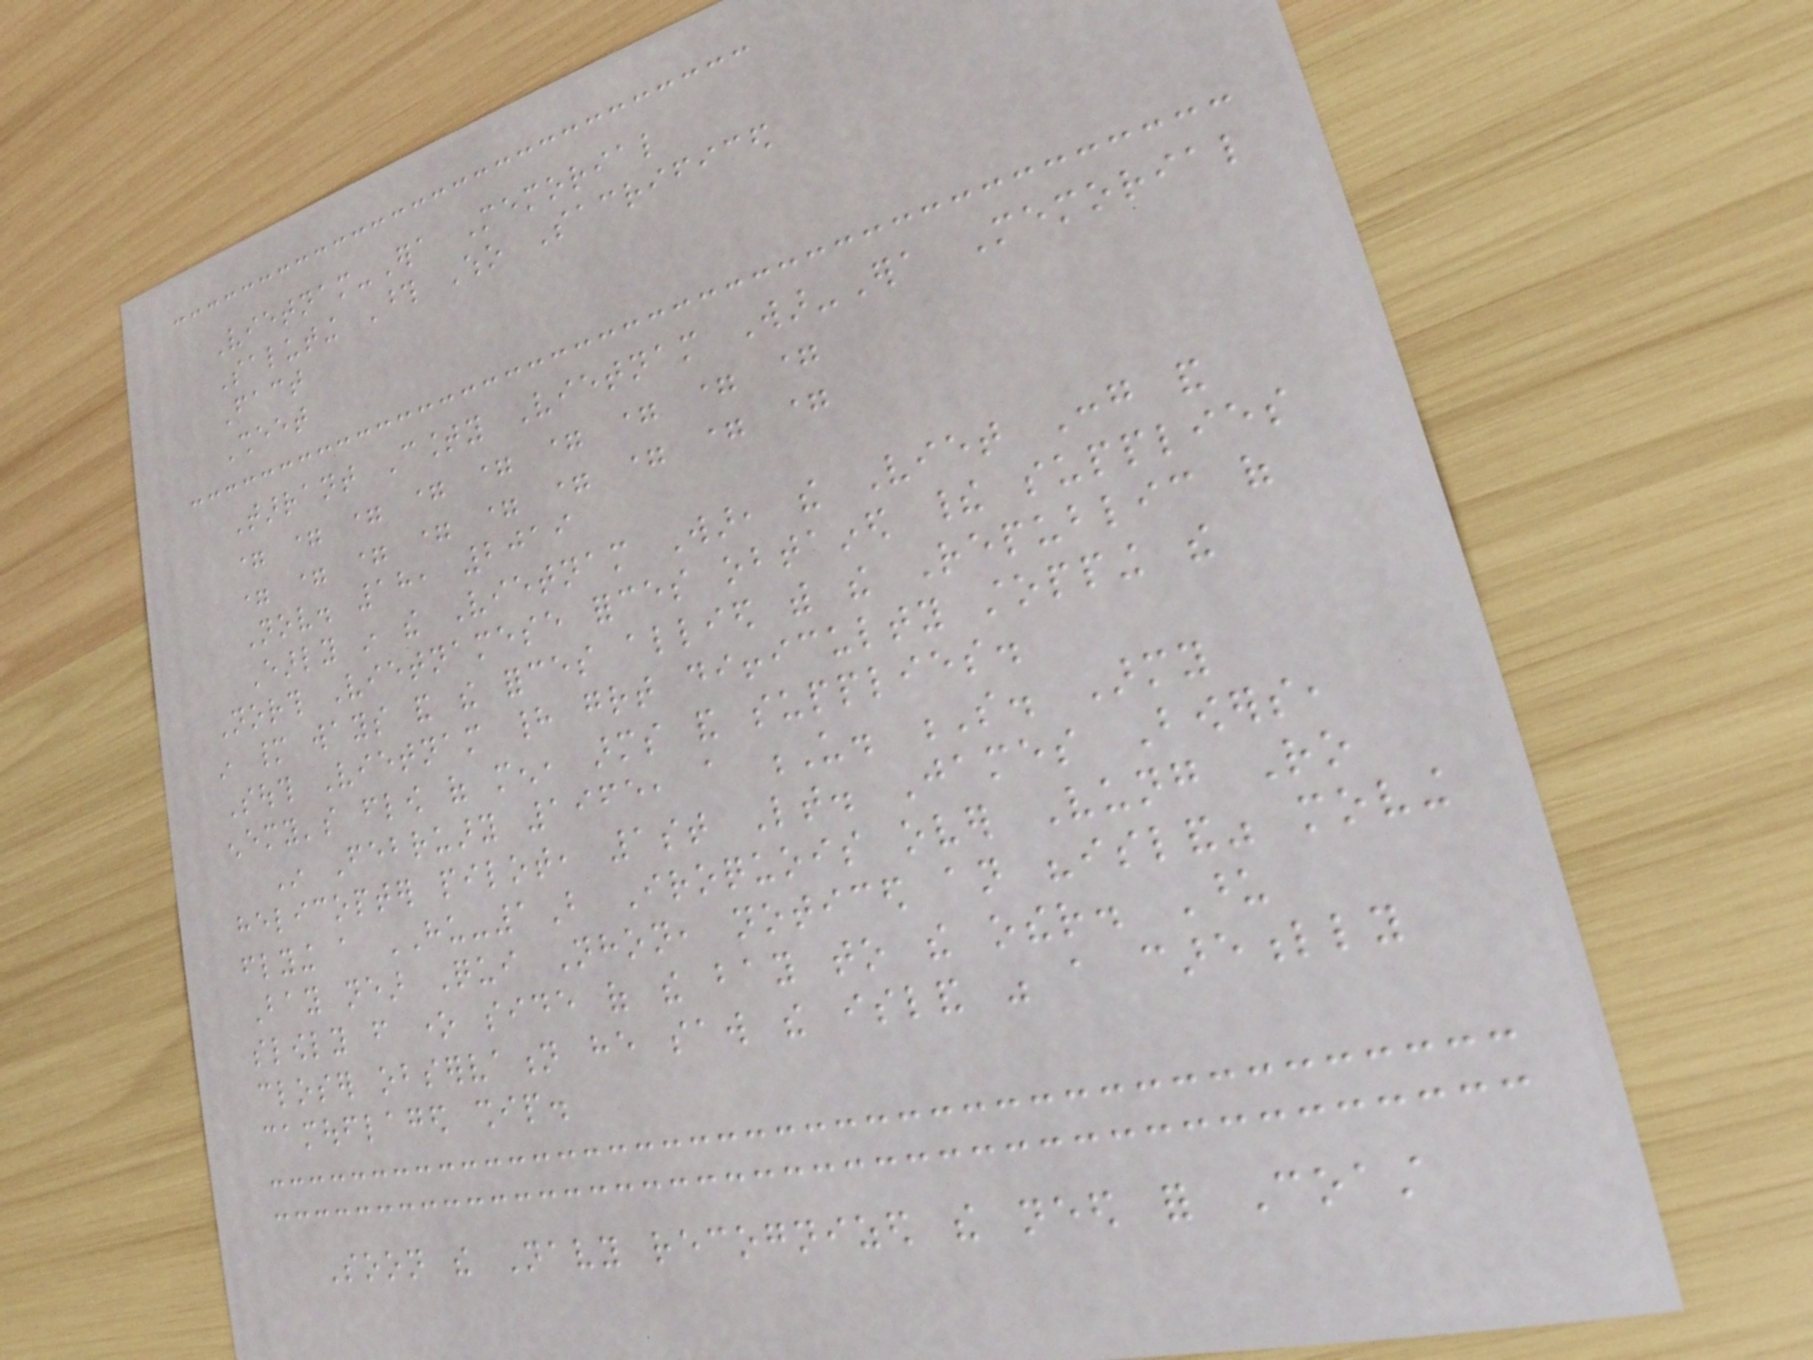Vietnam-Era Memorial
Saluting Those Who Sacrificed
Fact
Sheet
Tarrant County Vietnam War-Era Memorial
= = = = = = = = =
= = = = = = = = =
Nov. 18, 2019
Early in the Vietnam War, the Viet Cong and
North Vietnamese forces obtained their supplies
in many ways and the forces allied with the Republic of
South Vietnam had great difficulty stopping the
enemy's flow of men, arms and supplies.
In February 1965, a U. S. Army
helicopter pilot, 1st Lt. James Bowers,
flying a HU-1B Iroquois over Vung Ro
Bay near Qui Nhon, noticed an "island" moving
slowly from one side of the bay to the other. Upon
closer observation he saw the island was a carefully
camouflaged ship.
Soon the Navy recognized the need for Coast
